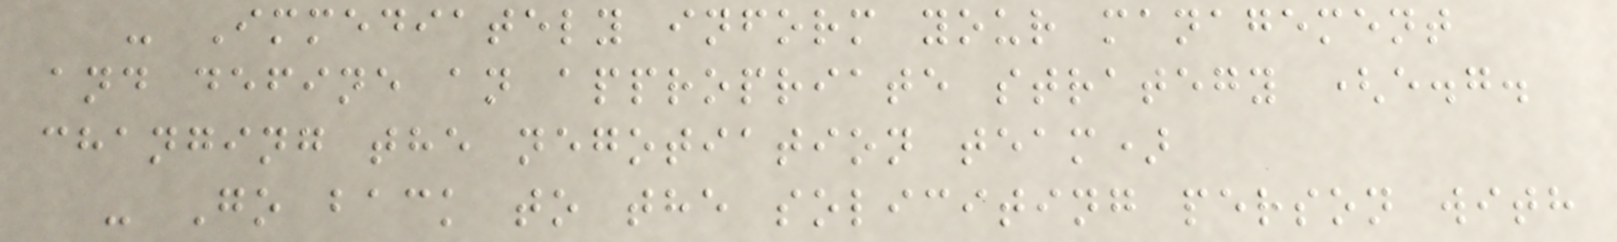- Immediately inform your management
and define an appropriate strategy (e.g.
changing the negotiation team)
- Go back to the soliciting person with
